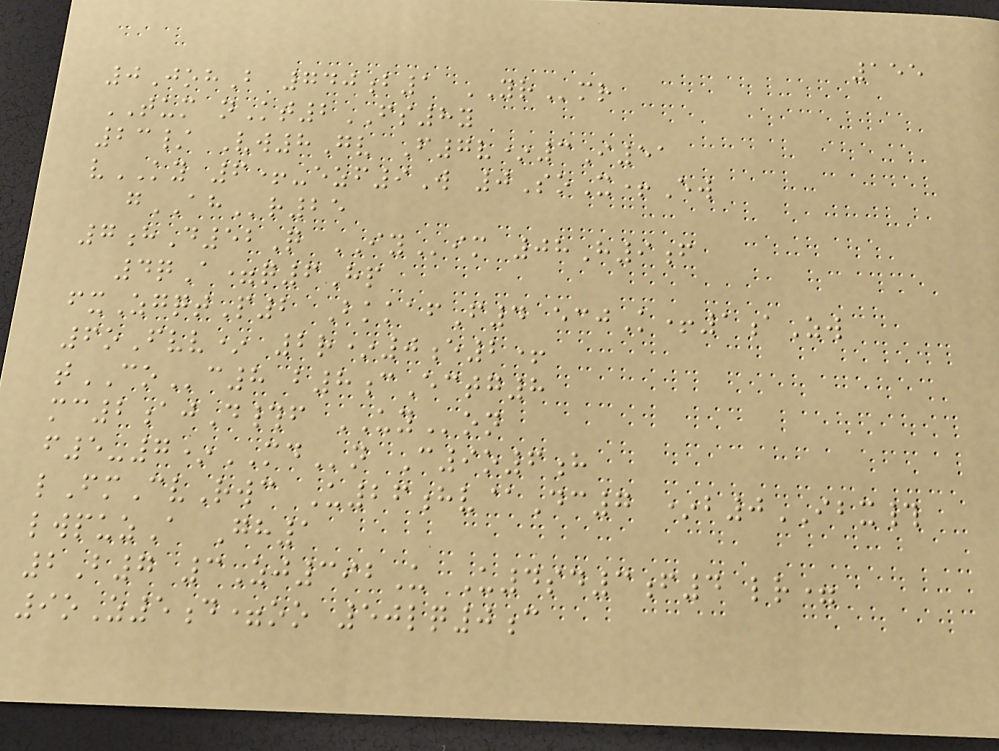155
0JohB 740b1 YRmr
TUM nKt2FS8y
23/ Vw8Gv F7v*3I51
vKY 6+-ezf9W 0SoX+Ew
gAHr25
7hD52Q IYim 08H9f
4qA=q6Hp
fxZgqtP2 BkkafF4 ecjK+1aZw
6oFvv* 2r*0e2+
tCOc8 b8cEctg8
mc2ajD#f UYon
f5-7*MDn C9o6h
lFmCvRwc U26hv@Dc7 *b0IBX#
lwpuzA Gh1
2B7 3Zj392U U4sd3f4 lr=
9oZ5d=oo 50lq0c
